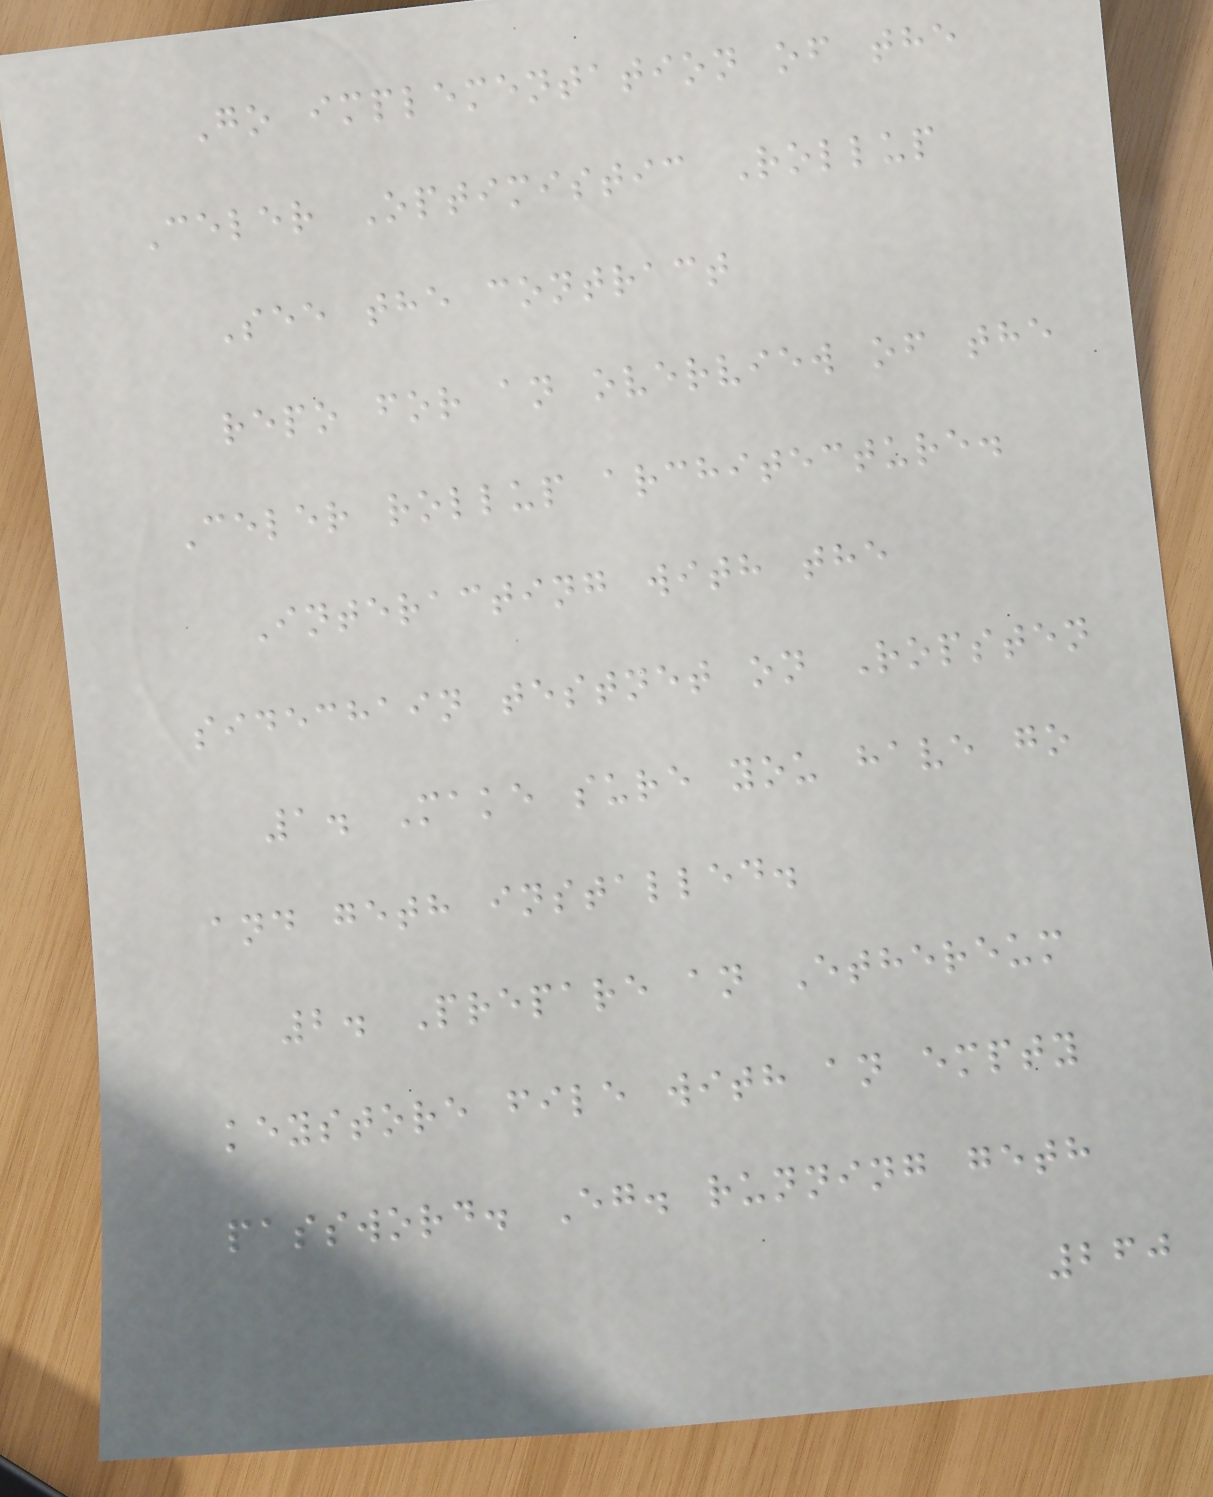Go implementation of the
Celer Optimistic Rollup
See the contract
repo for an overview of the
Celer rollup architecture.
Interacting with the
sidechain testnet on Ropsten
1. Make sure you have go
and geth installed.
2. Prepare an Ethereum
keystore file with an empty
password. Eg. running geth
260
